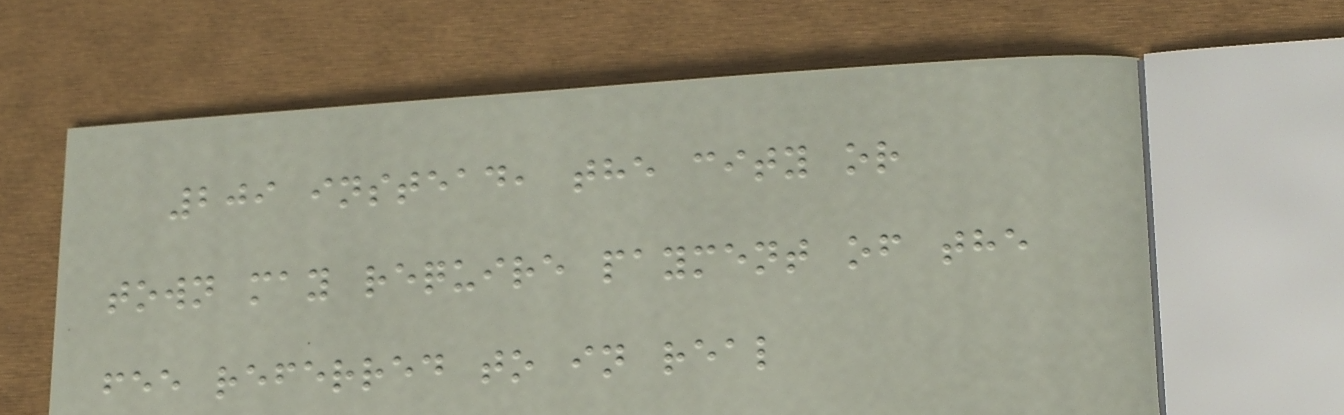209 instead, the city or
town may require payment of the
fee referred to in real
